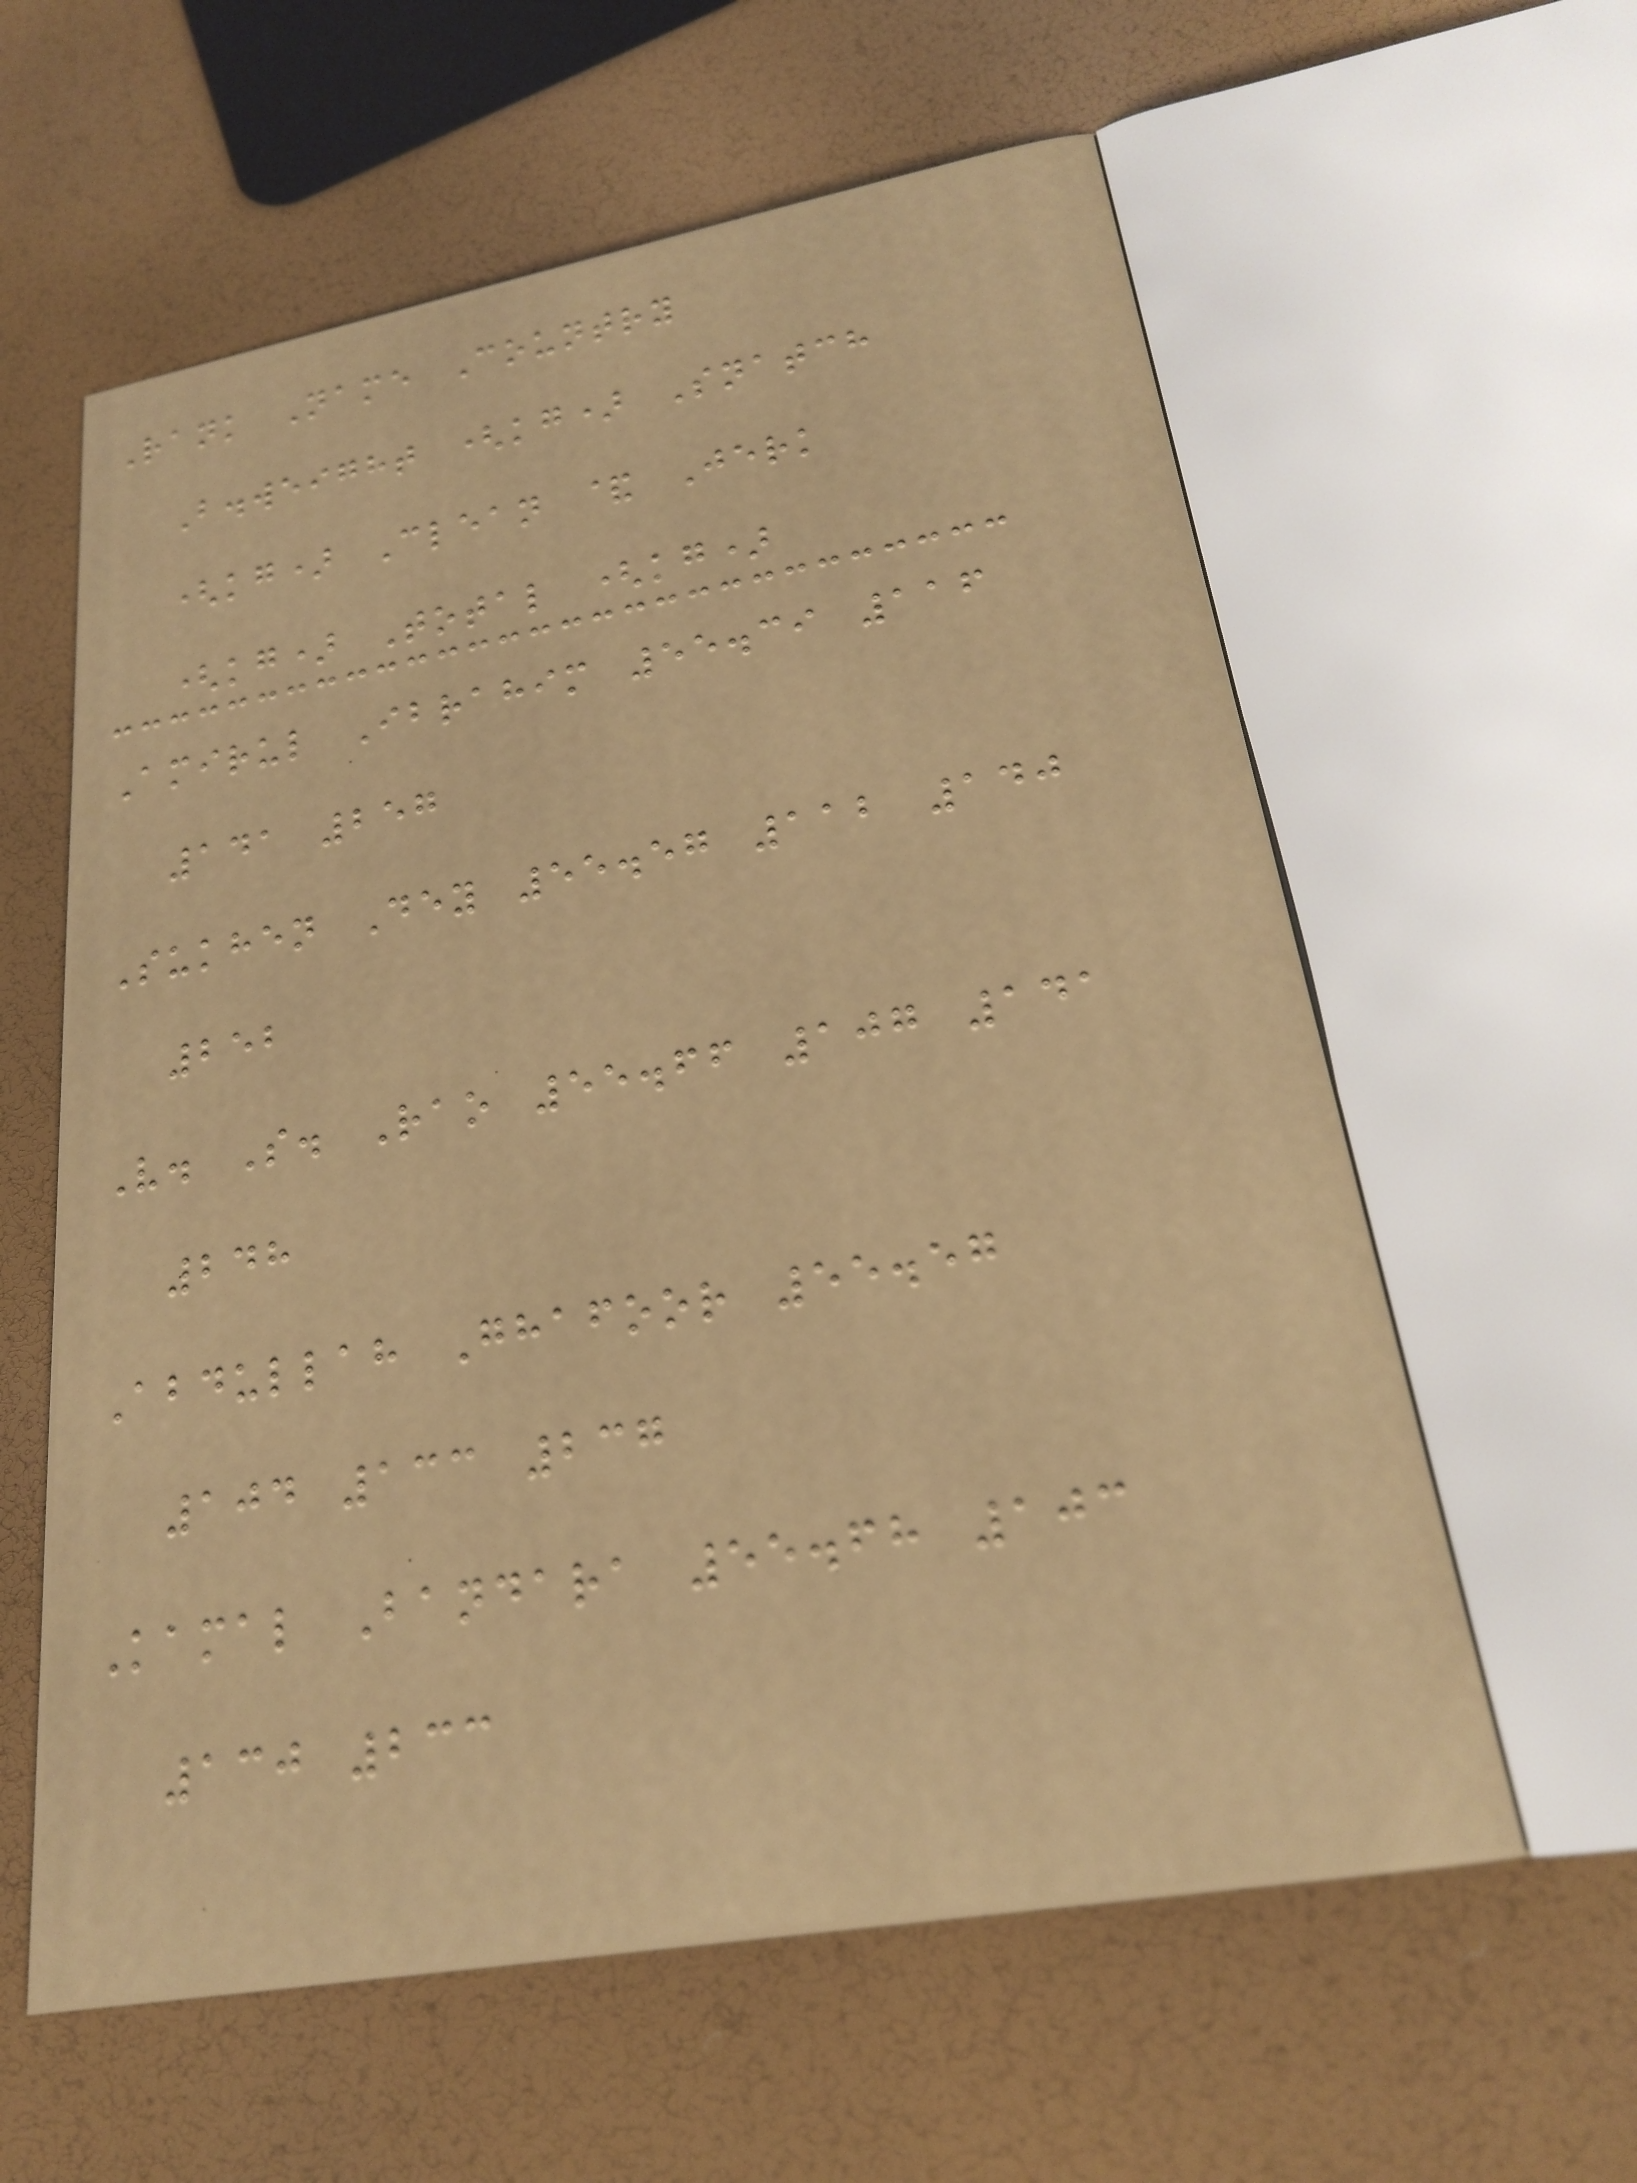Rank Name Country
B.weight (kg) Snatch
(kg) Clean & Jerk
(kg) Total (kg)
Amirul Ibrahim 55.39 116
141 257
Sukhen Dey 55.57 112 140
252
V. S. Rao 55.66 107 141
248
Abdullah Ghafoor 55.57
104 133 237
Kamal Bandara 55.68 103
130 233
